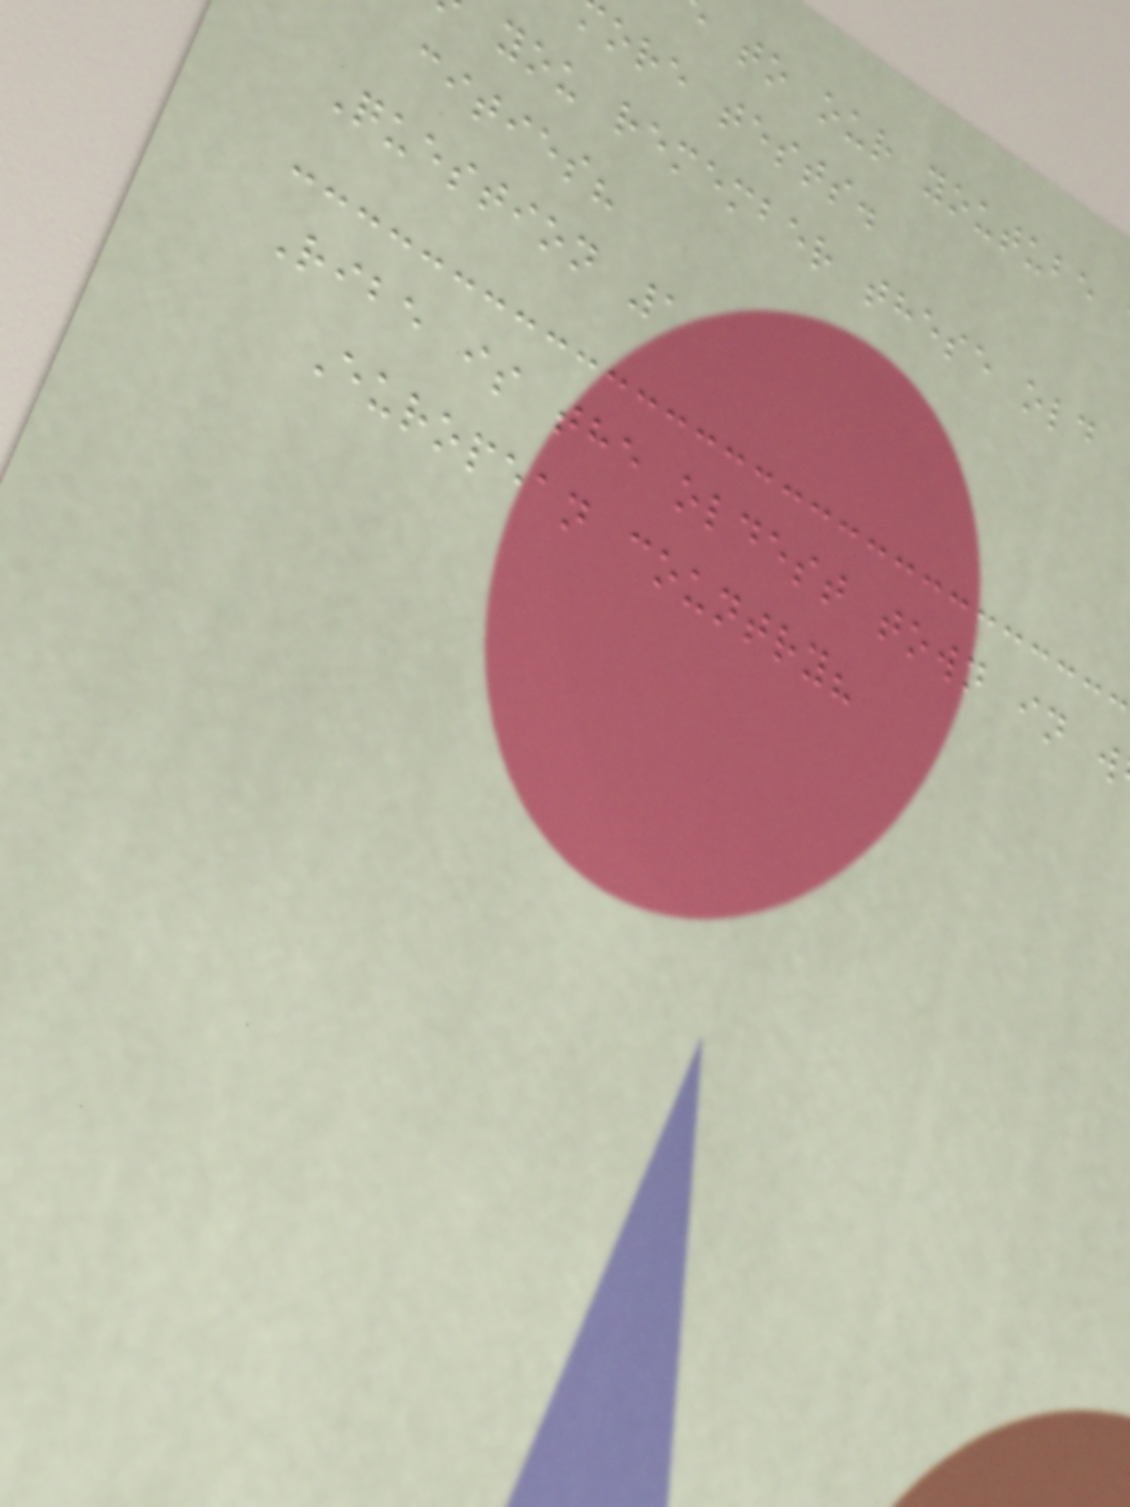to our youtube
ore tests.
you remember these old
cities?
Question 1
Ribe is the oldest town in w
European country?
